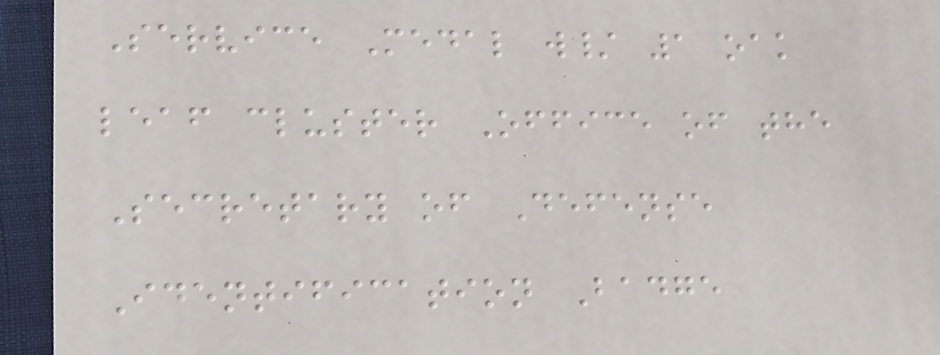Service Medal w/ 1 oak
leaf cluster Office of the
Secretary of Defense
Identification Badge
